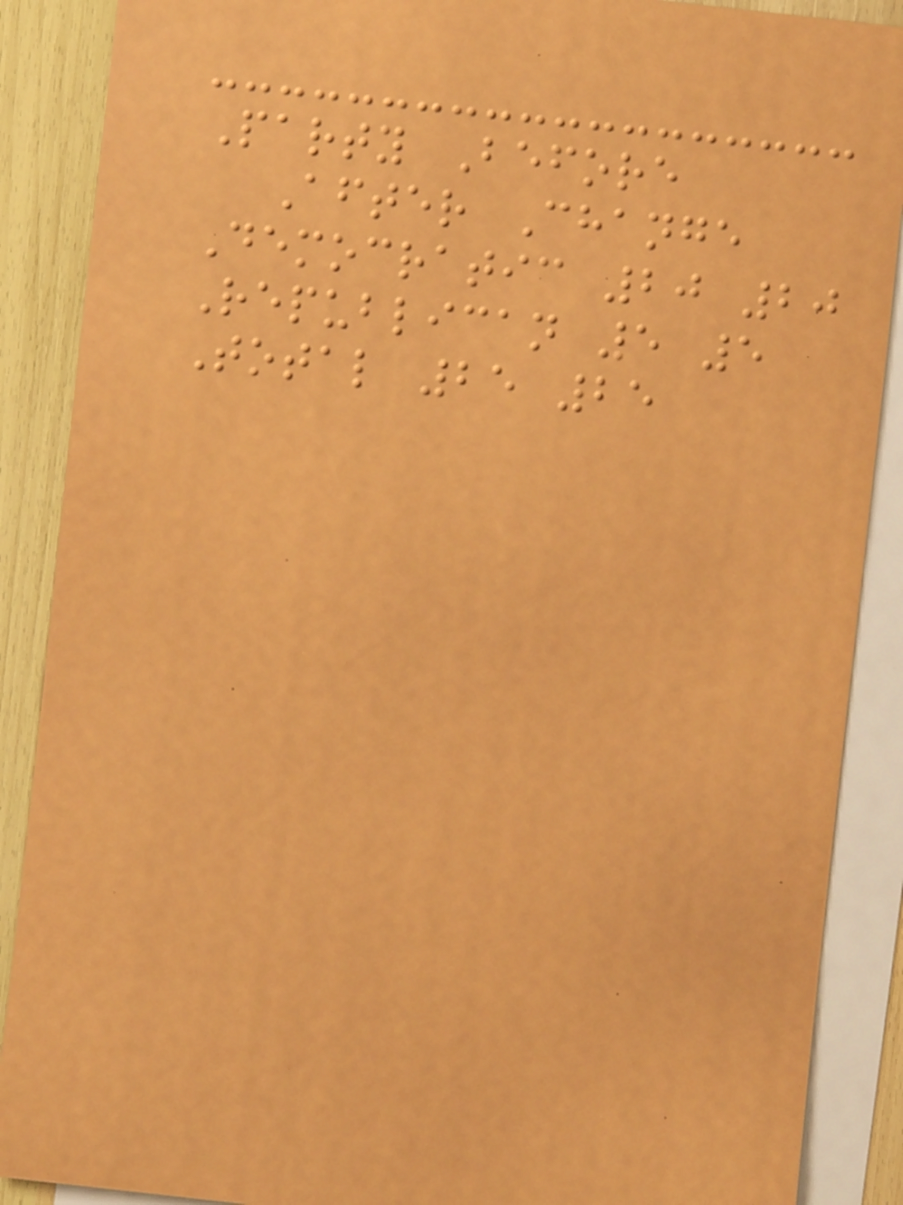Party Before
After Change
Democratic 20 20
Republican 5 5
Total 25 25
